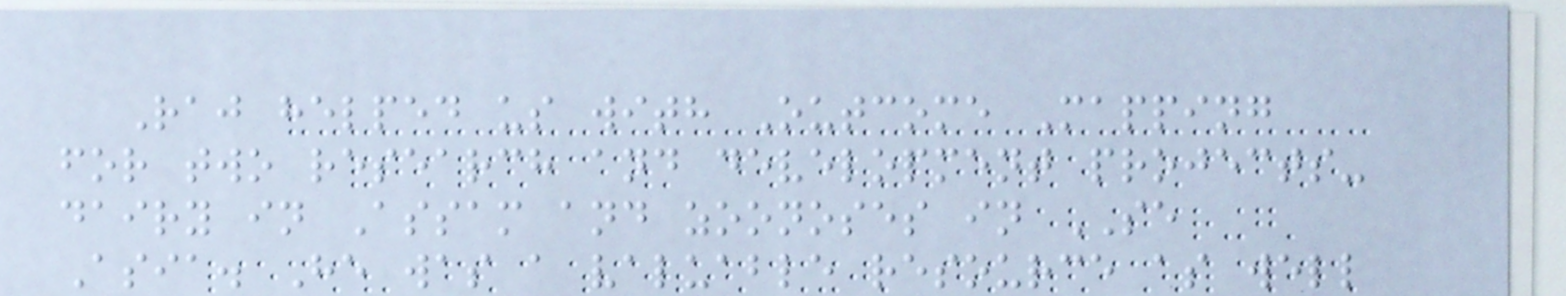Raj helped us with Outcome Mapping
for two research and development projects-
dairy in Assam and zoonoses in SE
Asia. He was a valuable resource as well
